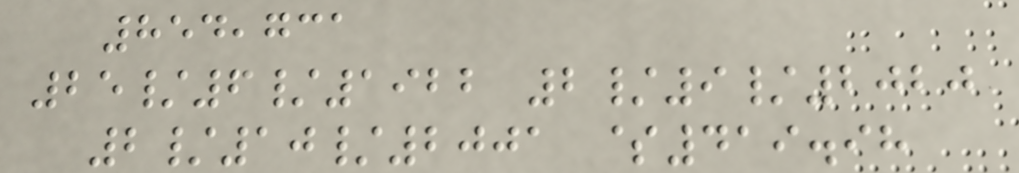854,731
25/6/1922 2/9/2020
2/10/2001 $419.98
